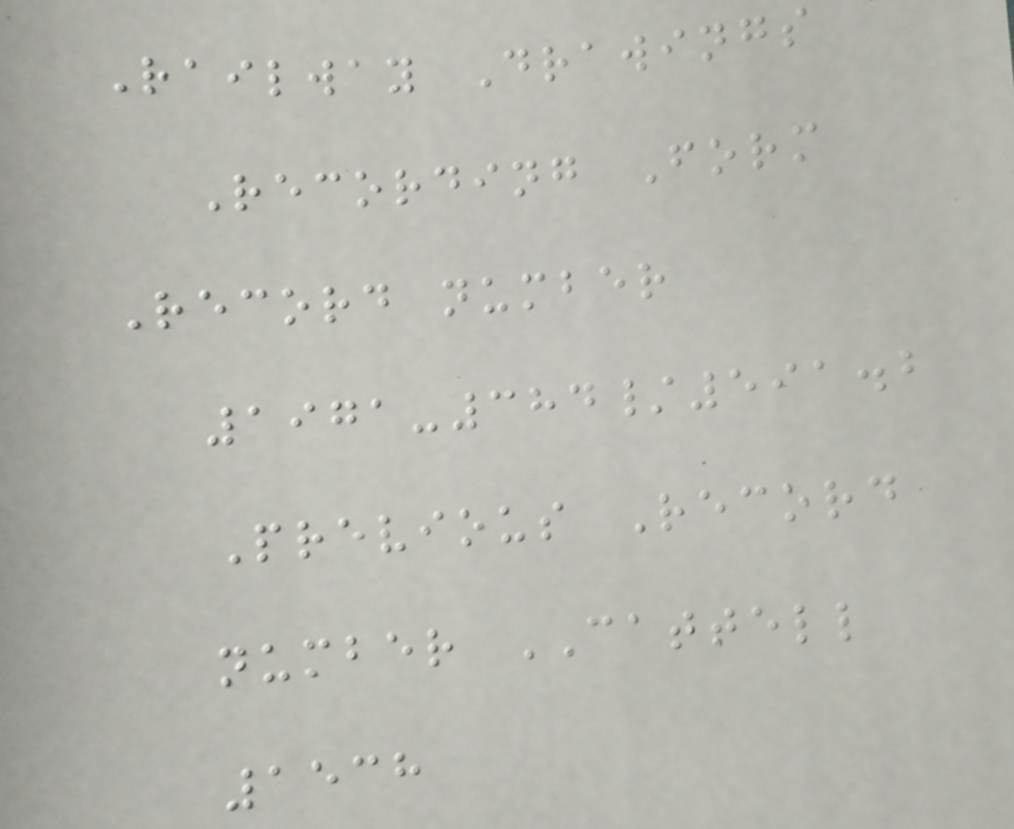Railway Drawings
Recording Form
Record number
1971-384/591.2
Previous Record
number CATTELL
1538
